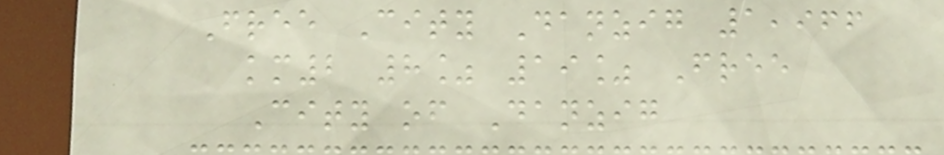Free City Danzig 1,966
km2 8% 19% Free
City of Danzig
